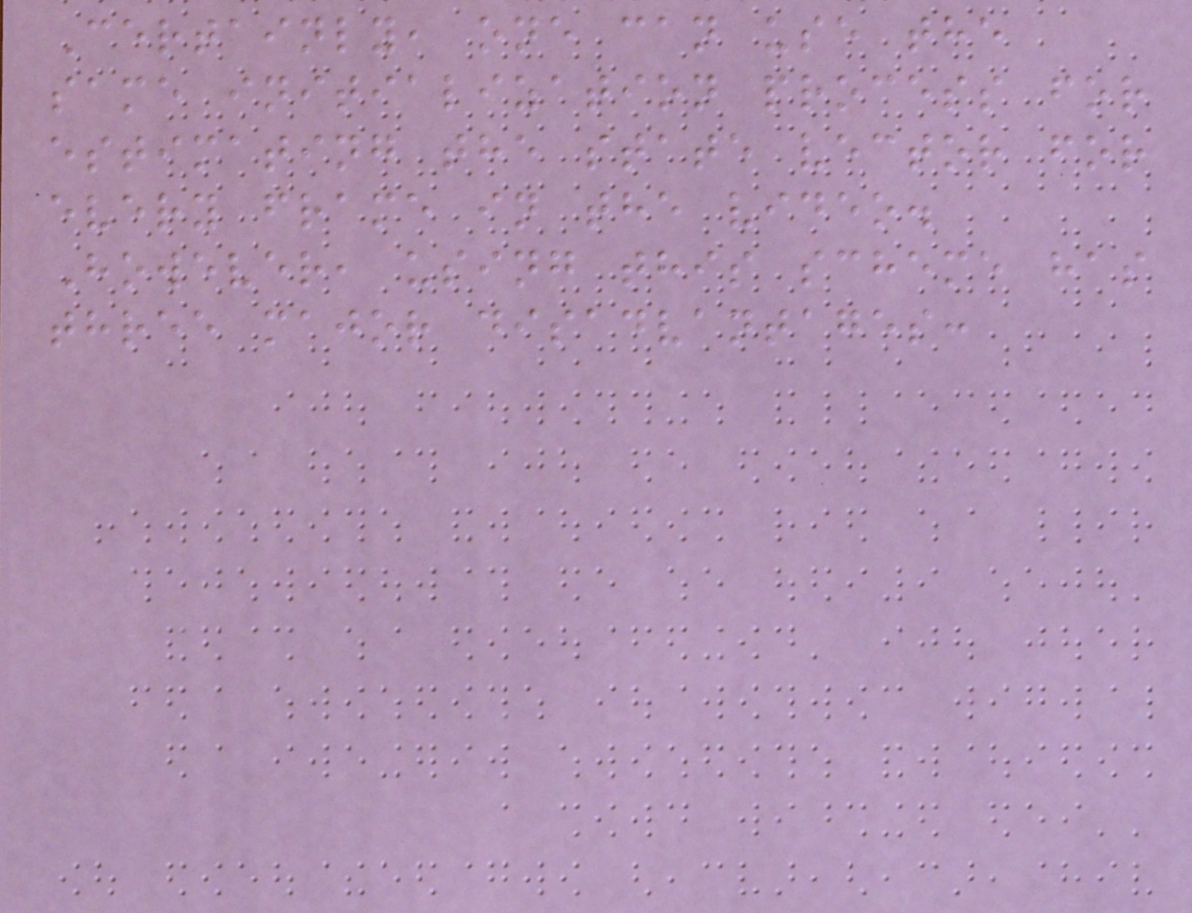Certainly, one can use the
same initialization process for
estimating the state vector for
every frame in the video.
However, using this scheme has
three major disadvantages:
